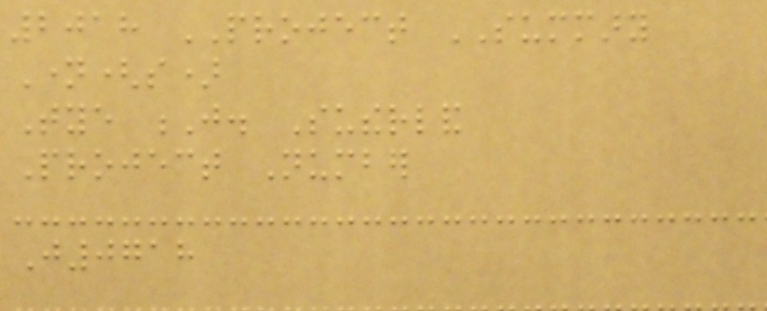2018 PROJECT SUMMARY
Name(s)
Tye J. Sutherland
Project Number
J0718
